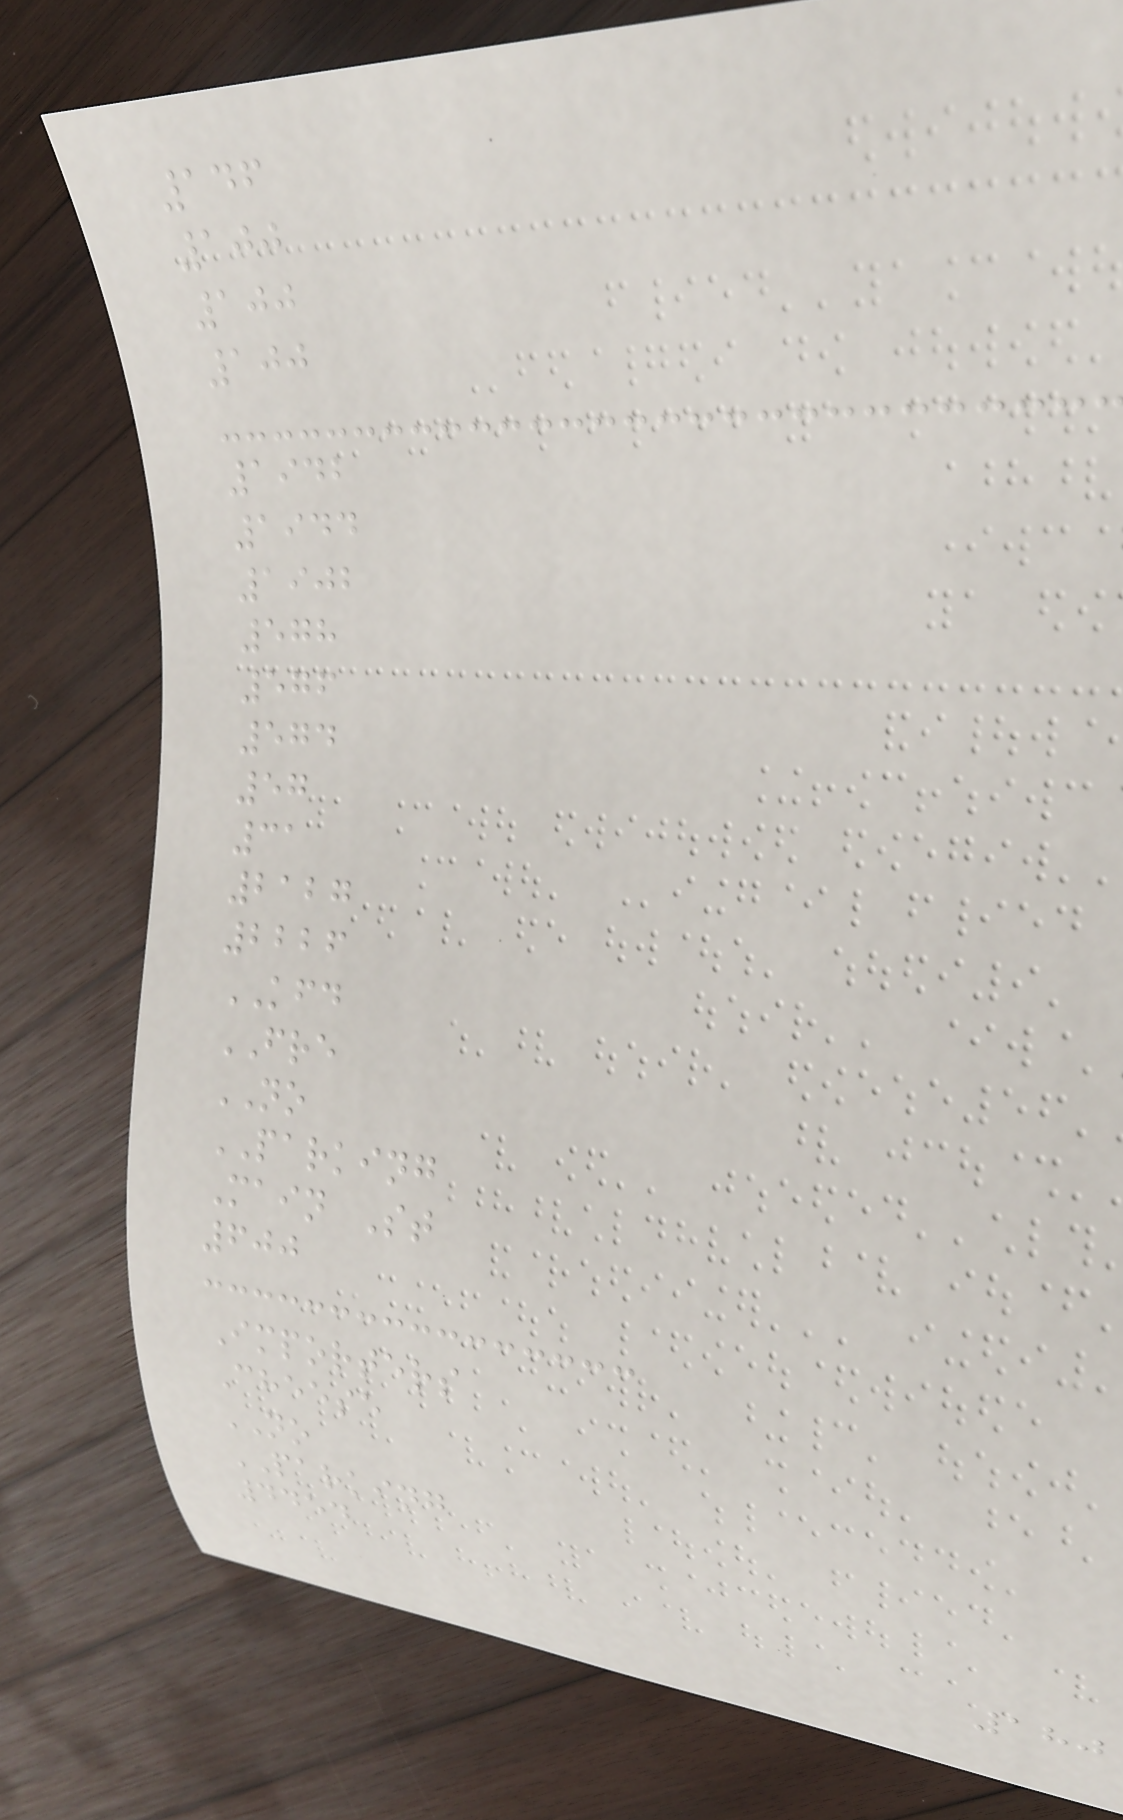146
100
100
100
1942
1944
1902
578
576
574
57
31
2127
2226
KFD
FRE
NO
PARKING
Main St
600
Importers
Cheese
NO
PARKING
4454
180
